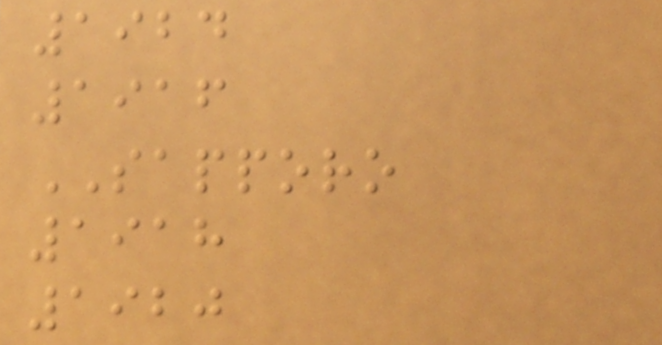1924
1916
SAPPORO
1918
1920
